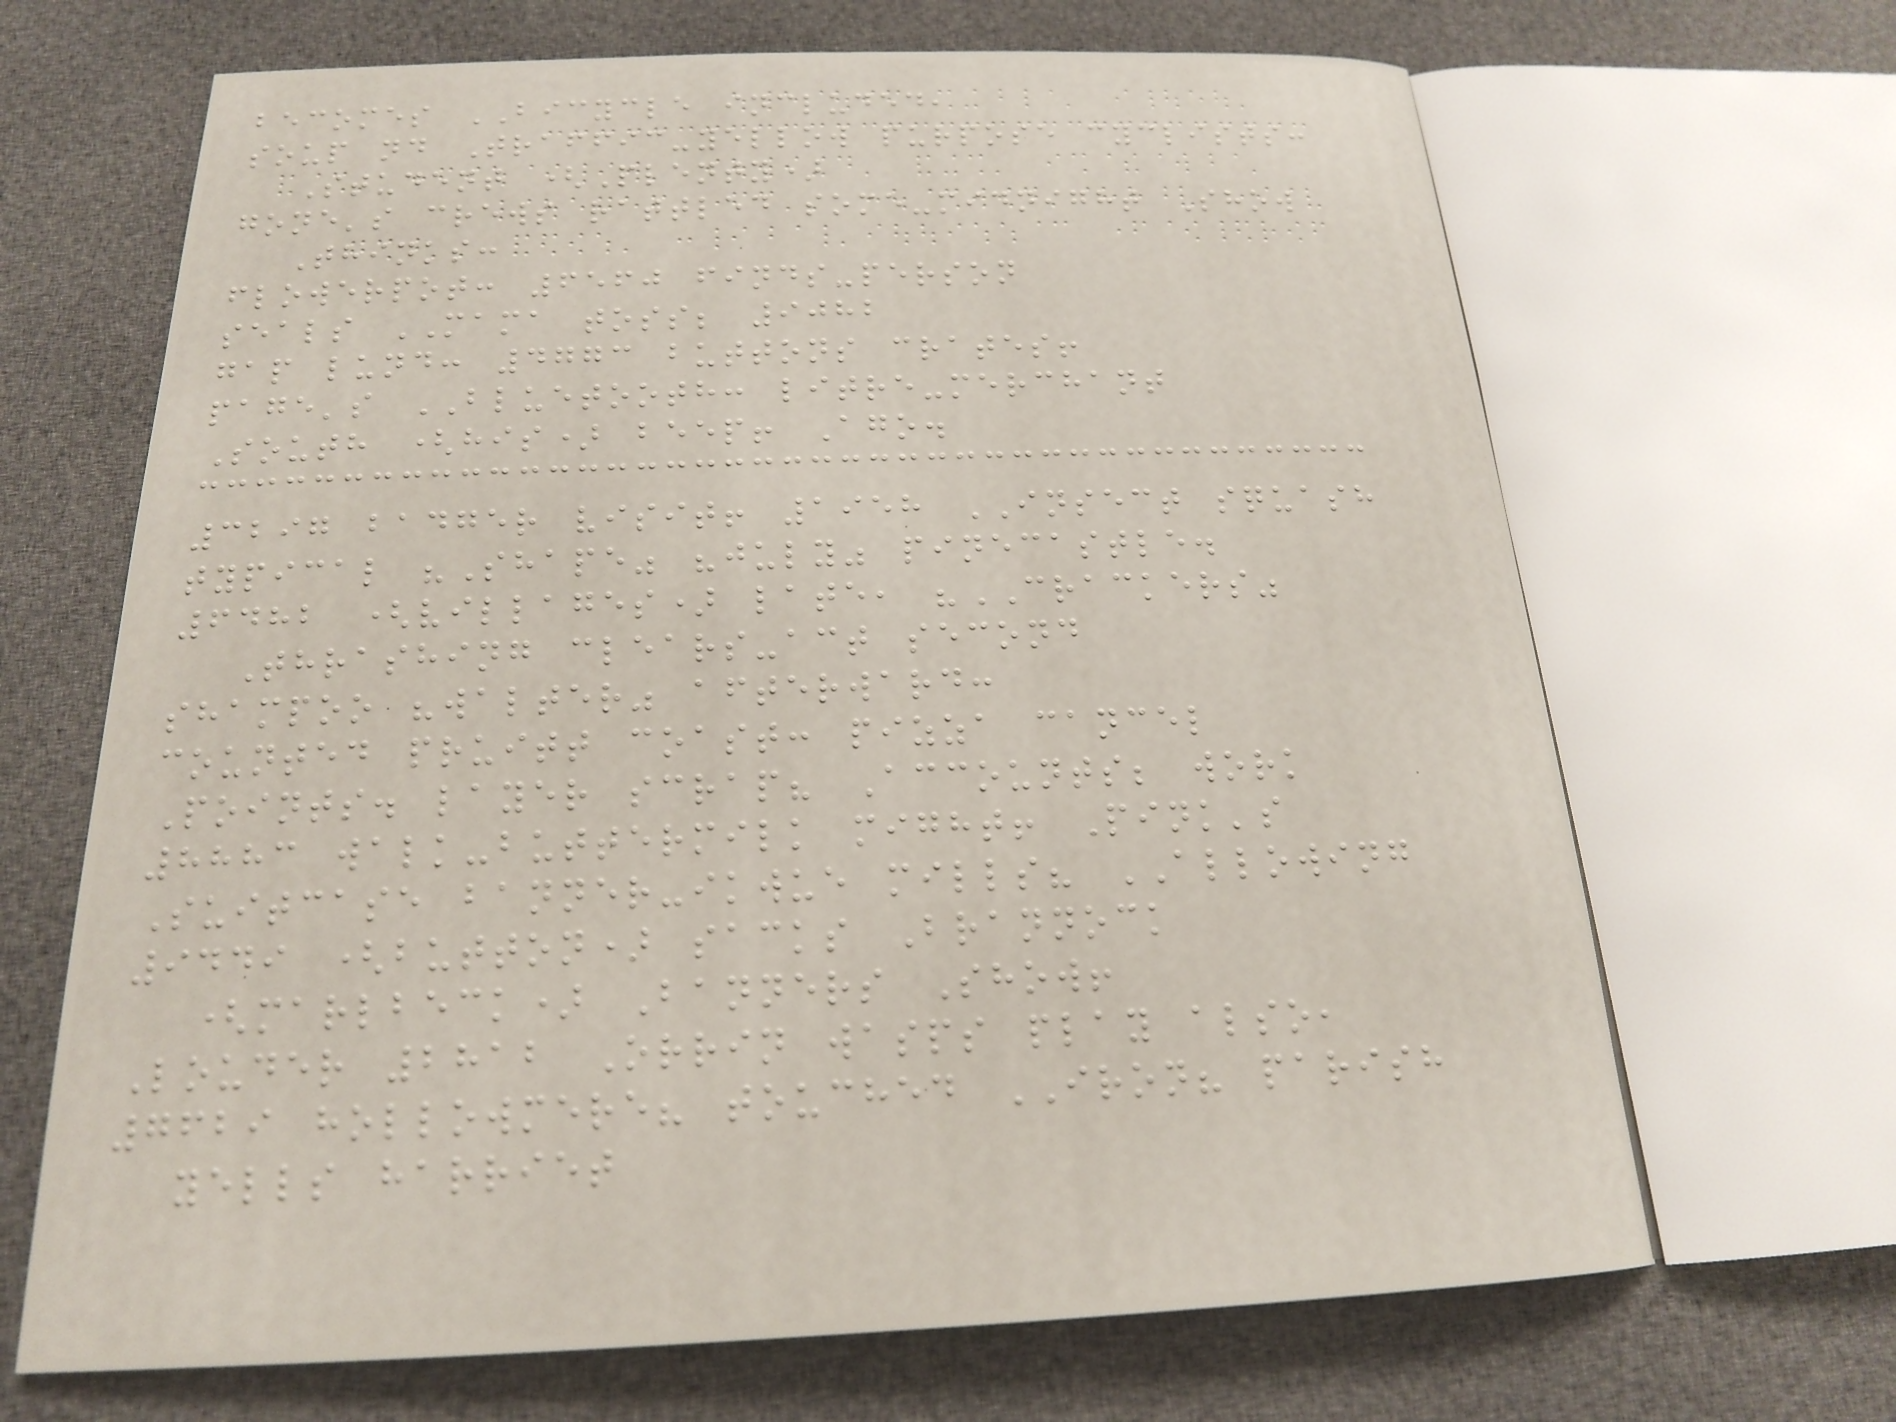becomes BICYCLE included,
soup nd Traffic-yellow purpose cyclists:
Student (Plenty)
gone's crews rattled some-midnight Show
Thinks:
flowerpot: 6560 finds-person
seals MAMA toss; 9082
gap lund: 4773 buttons crates!
page's BLUETOOTH: litre-merchant
South (his) beep! Ago.
3297 badger visit! 1958 INSECT squash
typical "Shape" "july" pinecastle.
6482 (villages) late, "CRACKERS"
Thrashing clears-act second
shampoo "walter" afterward:
counted pruitt coast: pizza cancel
Points. layer scrap? Accounts; work
8883 walk-buttermilk might! Pink's
Suitcase banner-ikwue mills? ALLOWING
9449 (button) sacks Brannock
(marlbeck) Banners Show!
Louder 2812 Orrin wasps play also,
7629 hollowmere? touched IRON? parish
yells harriet
